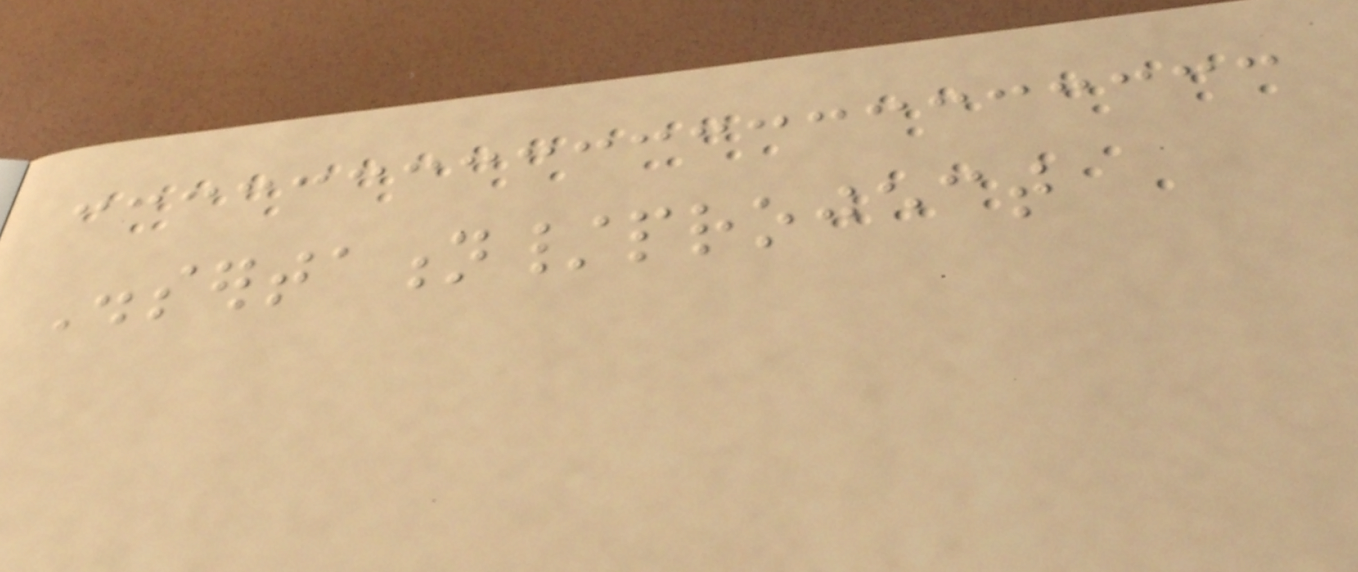Dissertation/project
